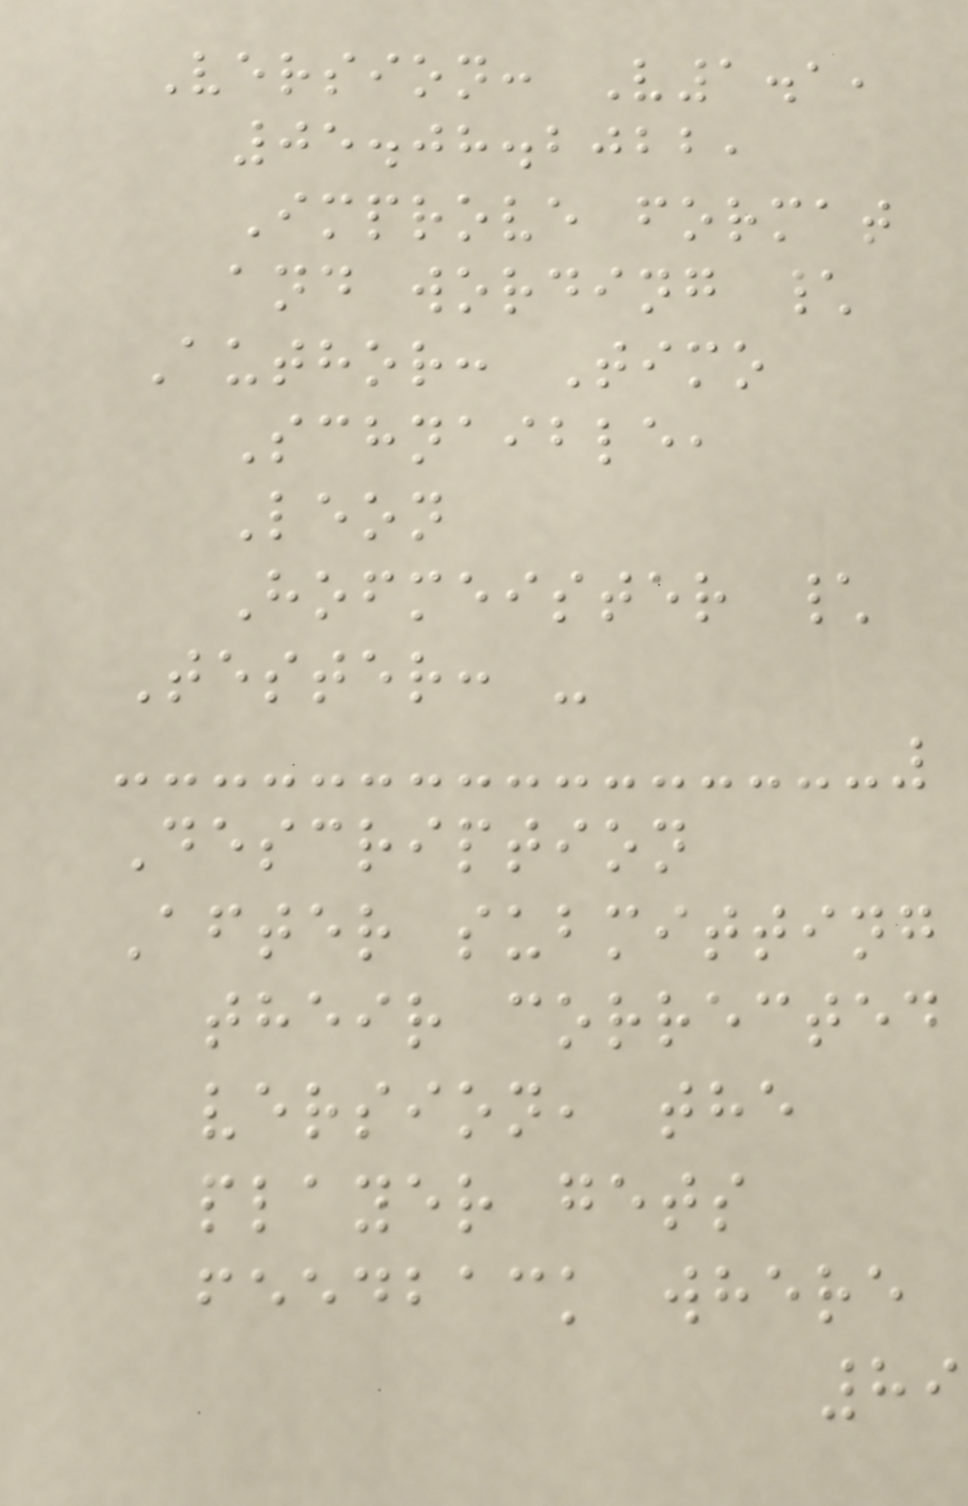Version: V1.1,
05.08.2022,
Improve format
and wording \
Author: Timo
Schnaible,
Leon
Hofmeister \
Tester: -
Description
After submitting
their corrected
version, the
player gets
feedback where
89
